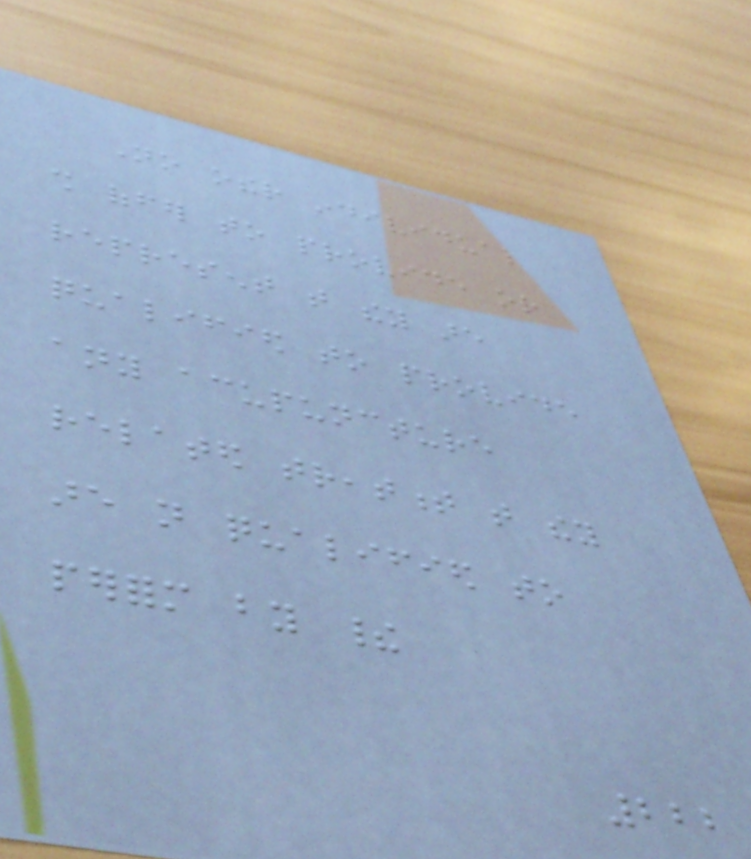No other individual
shall offer to provide or
represent that they are
qualified to provide
any acupuncture
related treatment that they
are not qualified to
perform by their
222
